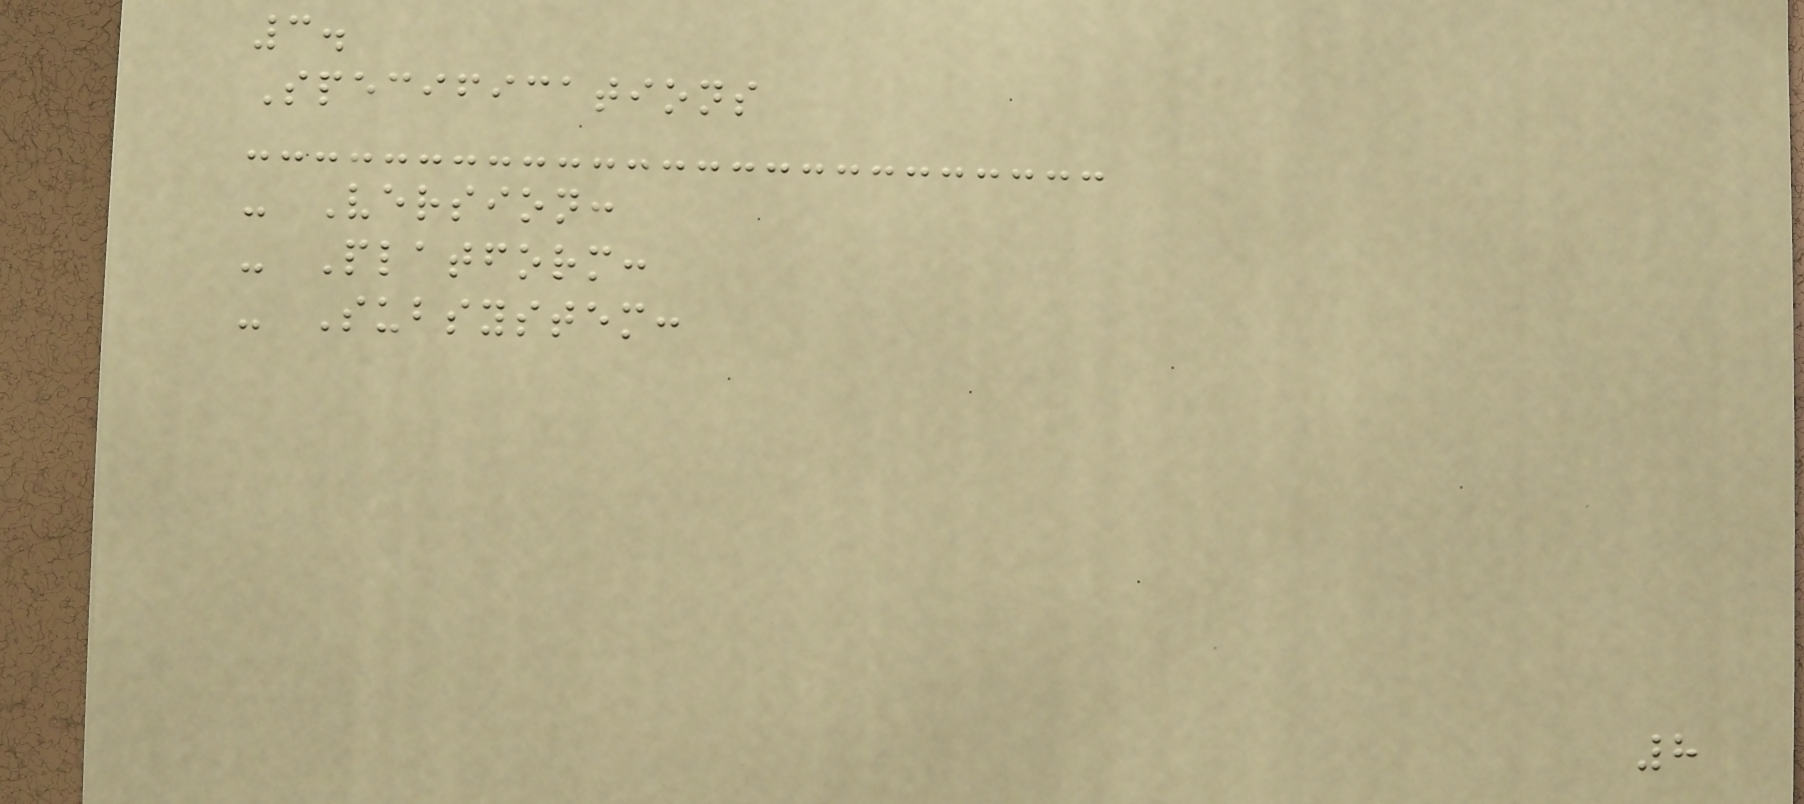3.
Specifications
- Version:
- Platform:
- Subsystem:
8
